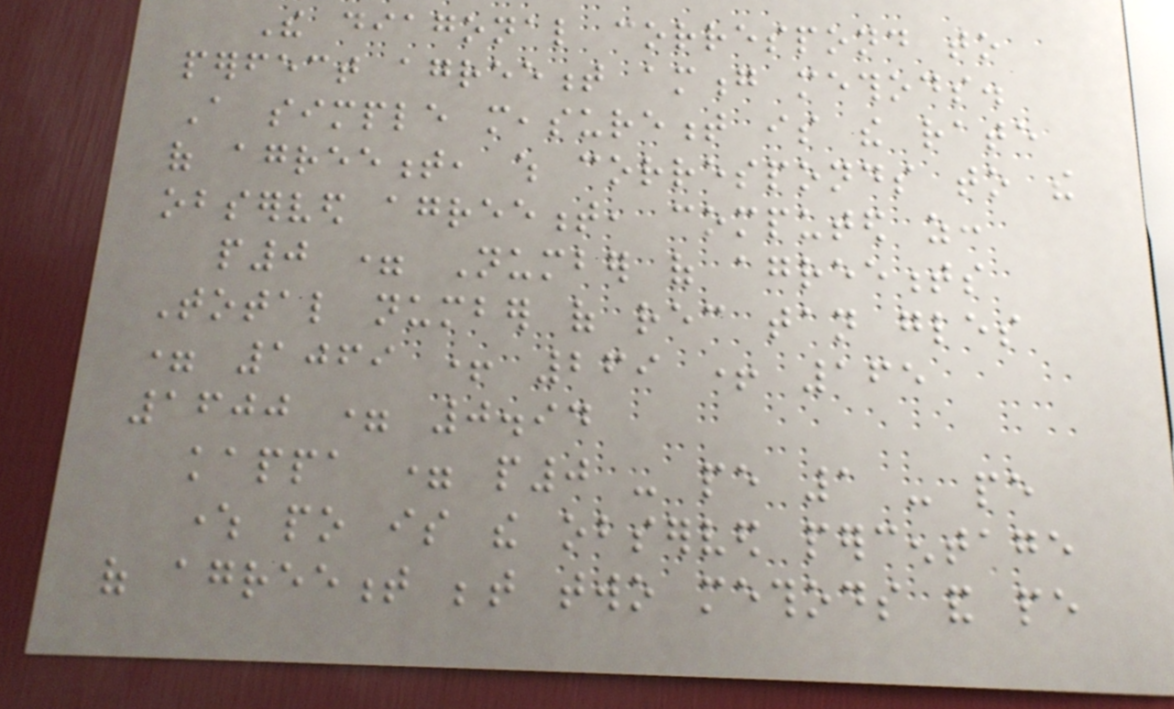The diagonal correspond to
perfect agreement among methods.
A simple measurement is the rate
of agreement, which corresponds to the
observed agreement, computed as:
p0 = Number of agreements
Total number of rec tan gles
= 1069 + 269 + 165
1600 = 0.94
kappa = p0 - pe 1 - pe
where po is the observed percentage
of agreement between two methods and pe
